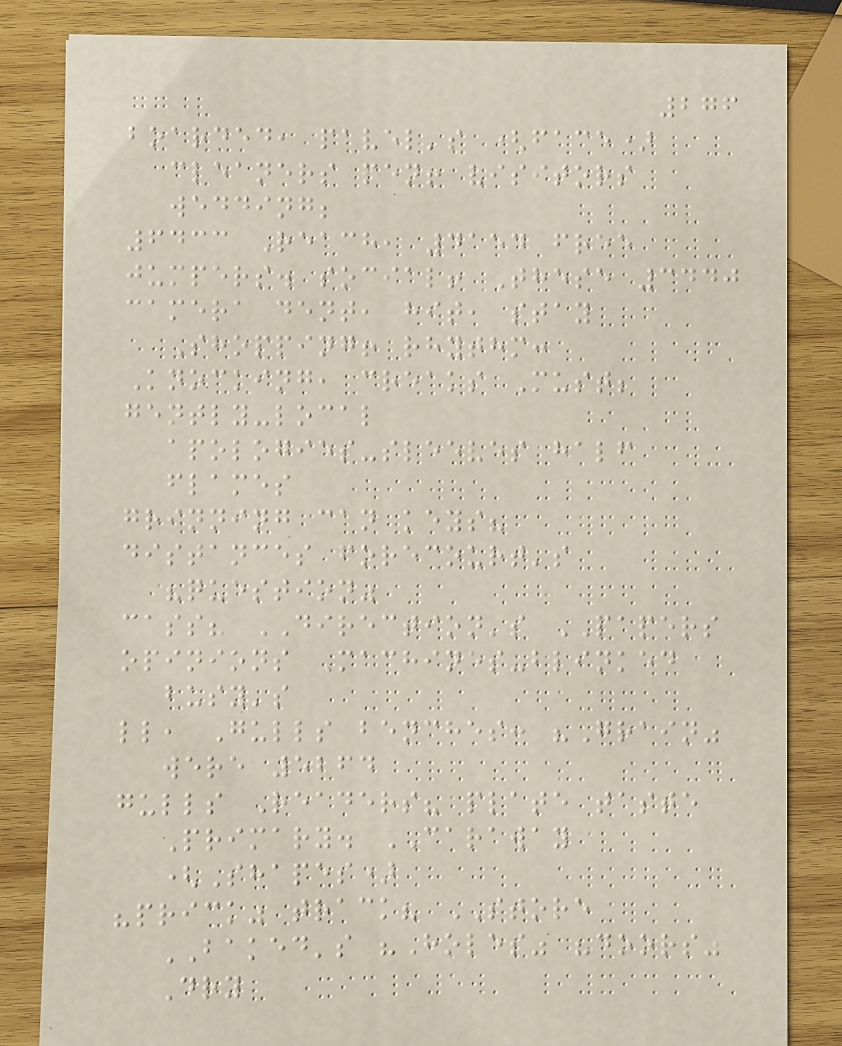276
boarded, pavel's (face)
cleaners pen! visitors
wedding;
6433 Reach, 4154 free
jumpers. social! These 3440
camera dent, hit, stay
Shopping! rhythm:
Knocking, creaks Must;
gently-local
apologies-sleeves half
flames
grinning can keys?
distances forecourt's
"question"
cass? DIRECTION's PAPERS
opinions Machines-blinked
busy's
ll, Gulls benches: "Grain"
were 5264
gulls Readers? plate taste
Primary. CARAWAY
(Shapes)
"prick" track? STORE
BAKED's "Holes" "doors"
Dry
